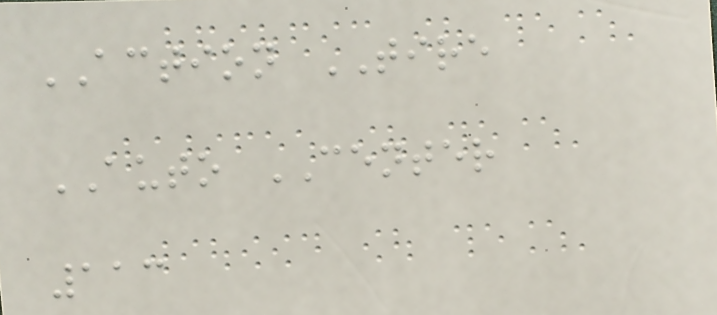ACTION TIRE
AUTO CENTER
113
